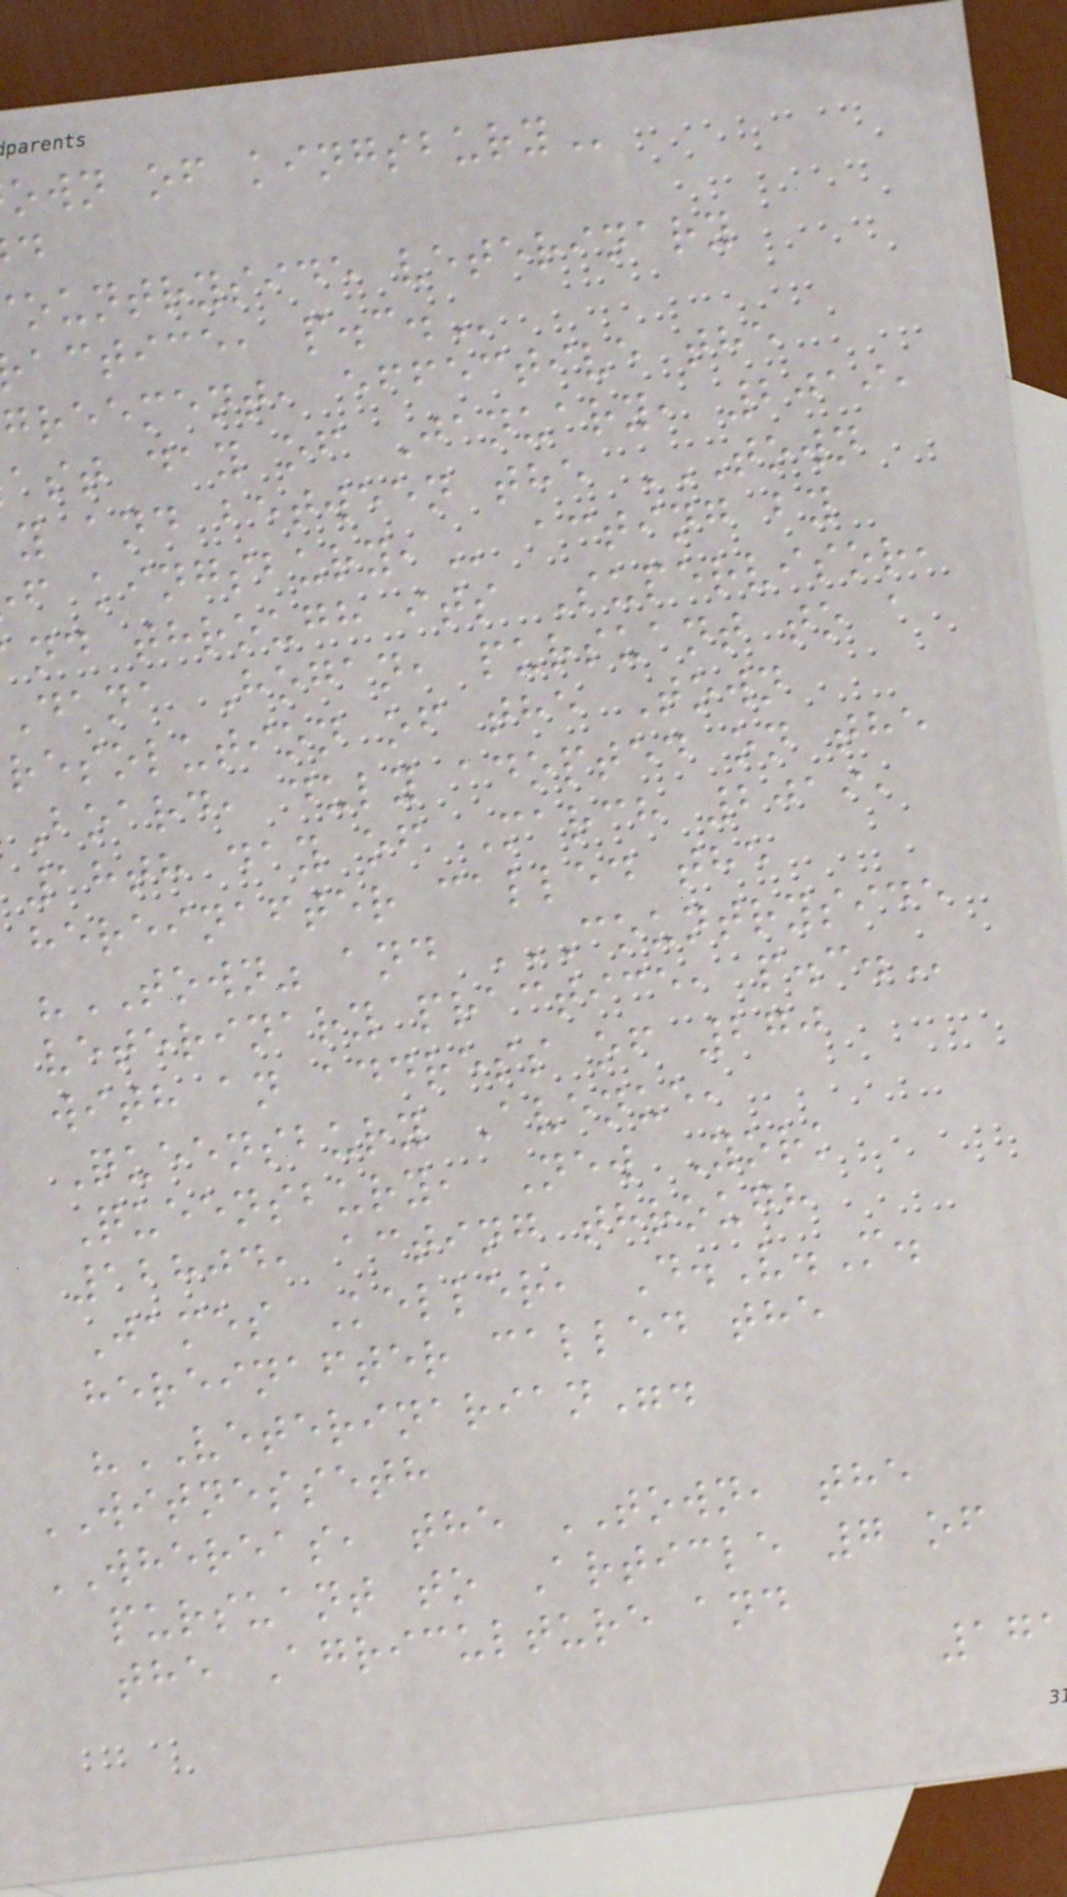own of
ountryside veterinary
actice,
greement, effective the
ast day of January, 2019,
nd through its Supervisor,
Dana Hogan, pursuant to a
resolution of the Town
Board, duly adopted on the
18th day of March 2019,
hereinafter called the
"TOWN" and COUNTRYSIDE
veterinary practice,
with an address of 270
Queensbury Avenue,
Queensbury, New York
12804, acting through
James Keller, D.V.M.
hereinafter called the
"VETERINARIAN".
WITNESSETH
WHEREAS, the TOWN, the
pursuant to Article 7 of
the Agriculture and
